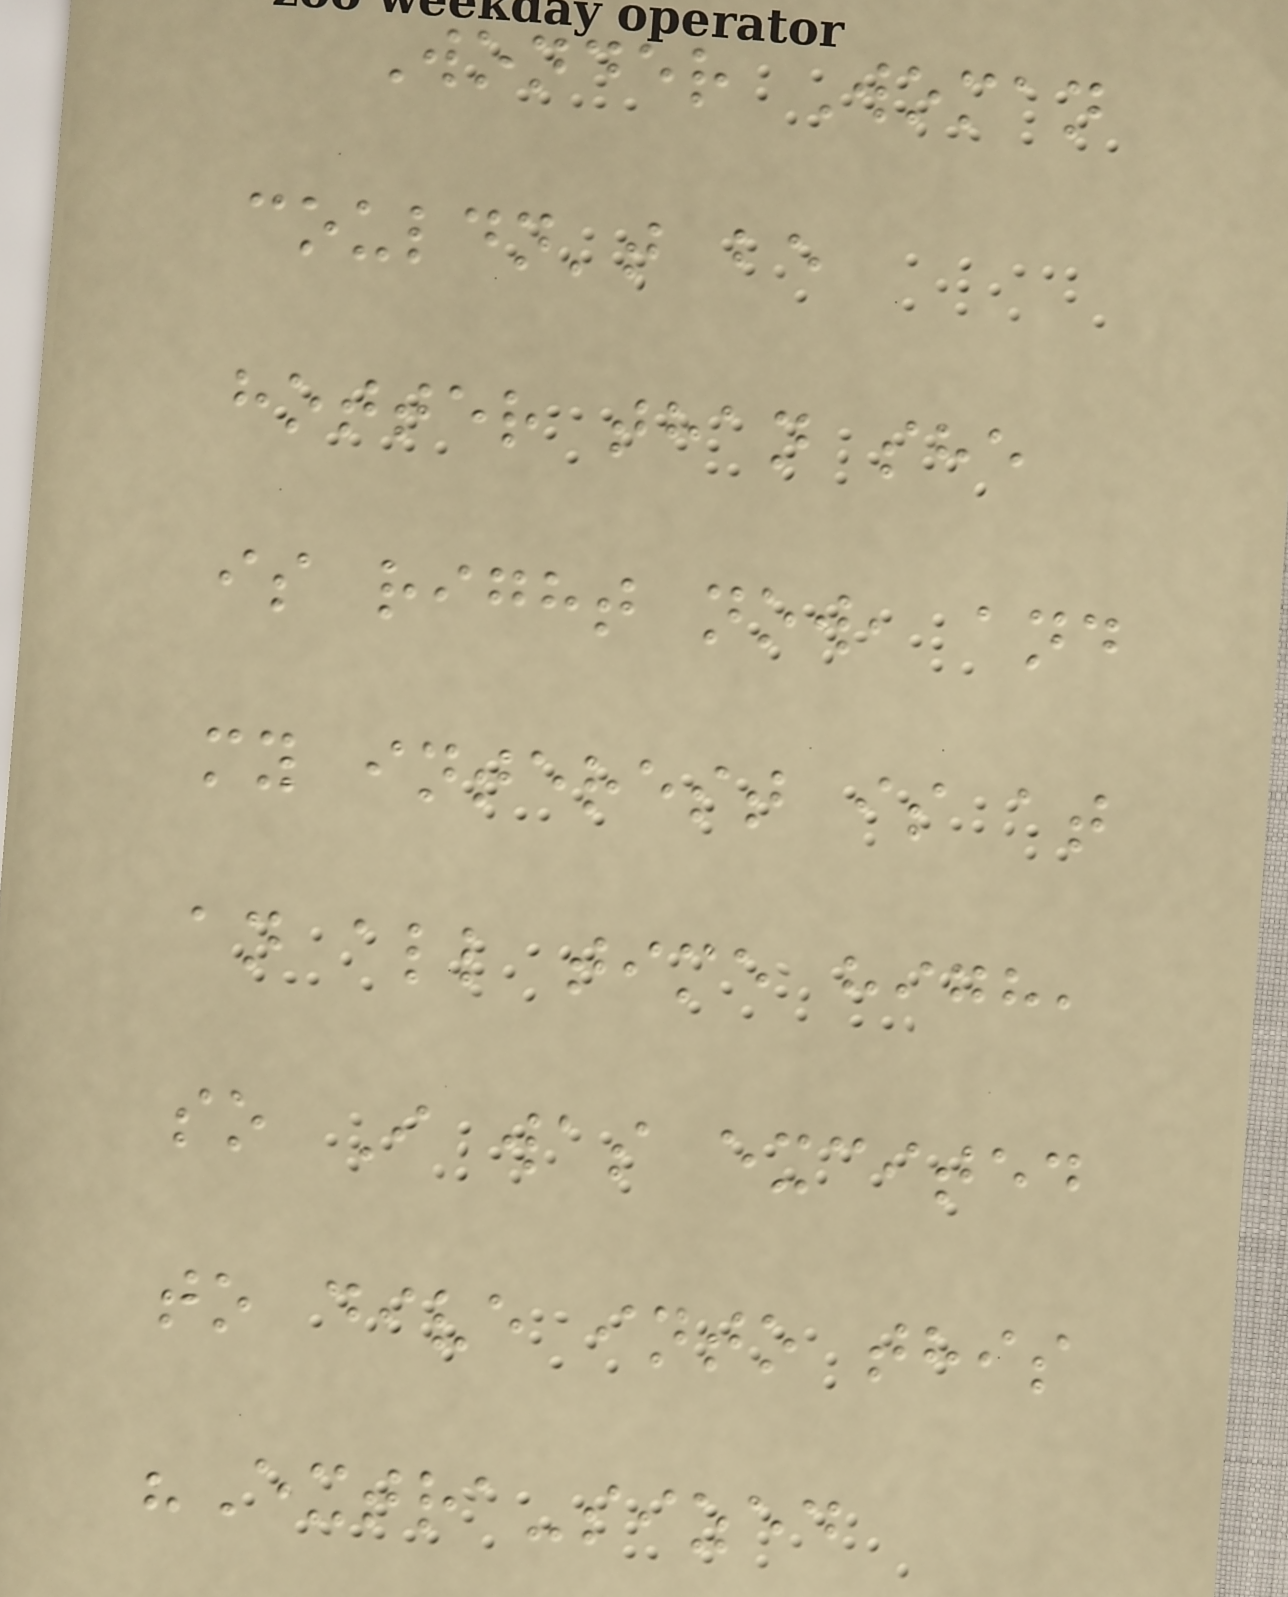Wonder Woman
couldn't be
hotter than she
is right now, and
my interest is at
an all time high,
so I was excited
to dive into this
"Extra-sized
